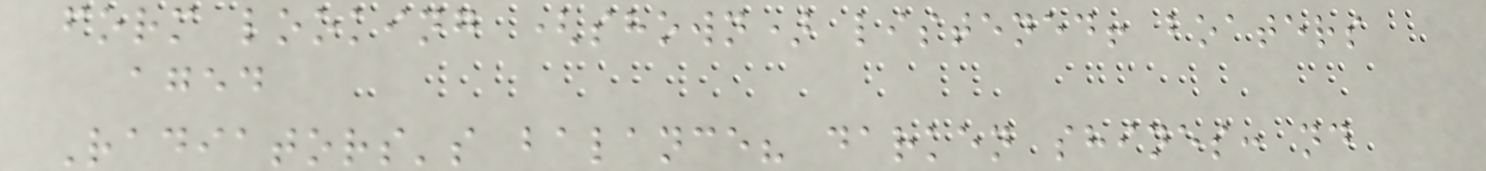form looking (shown) listened! boaters
aged
Radiators's balance? darken shines: nd
